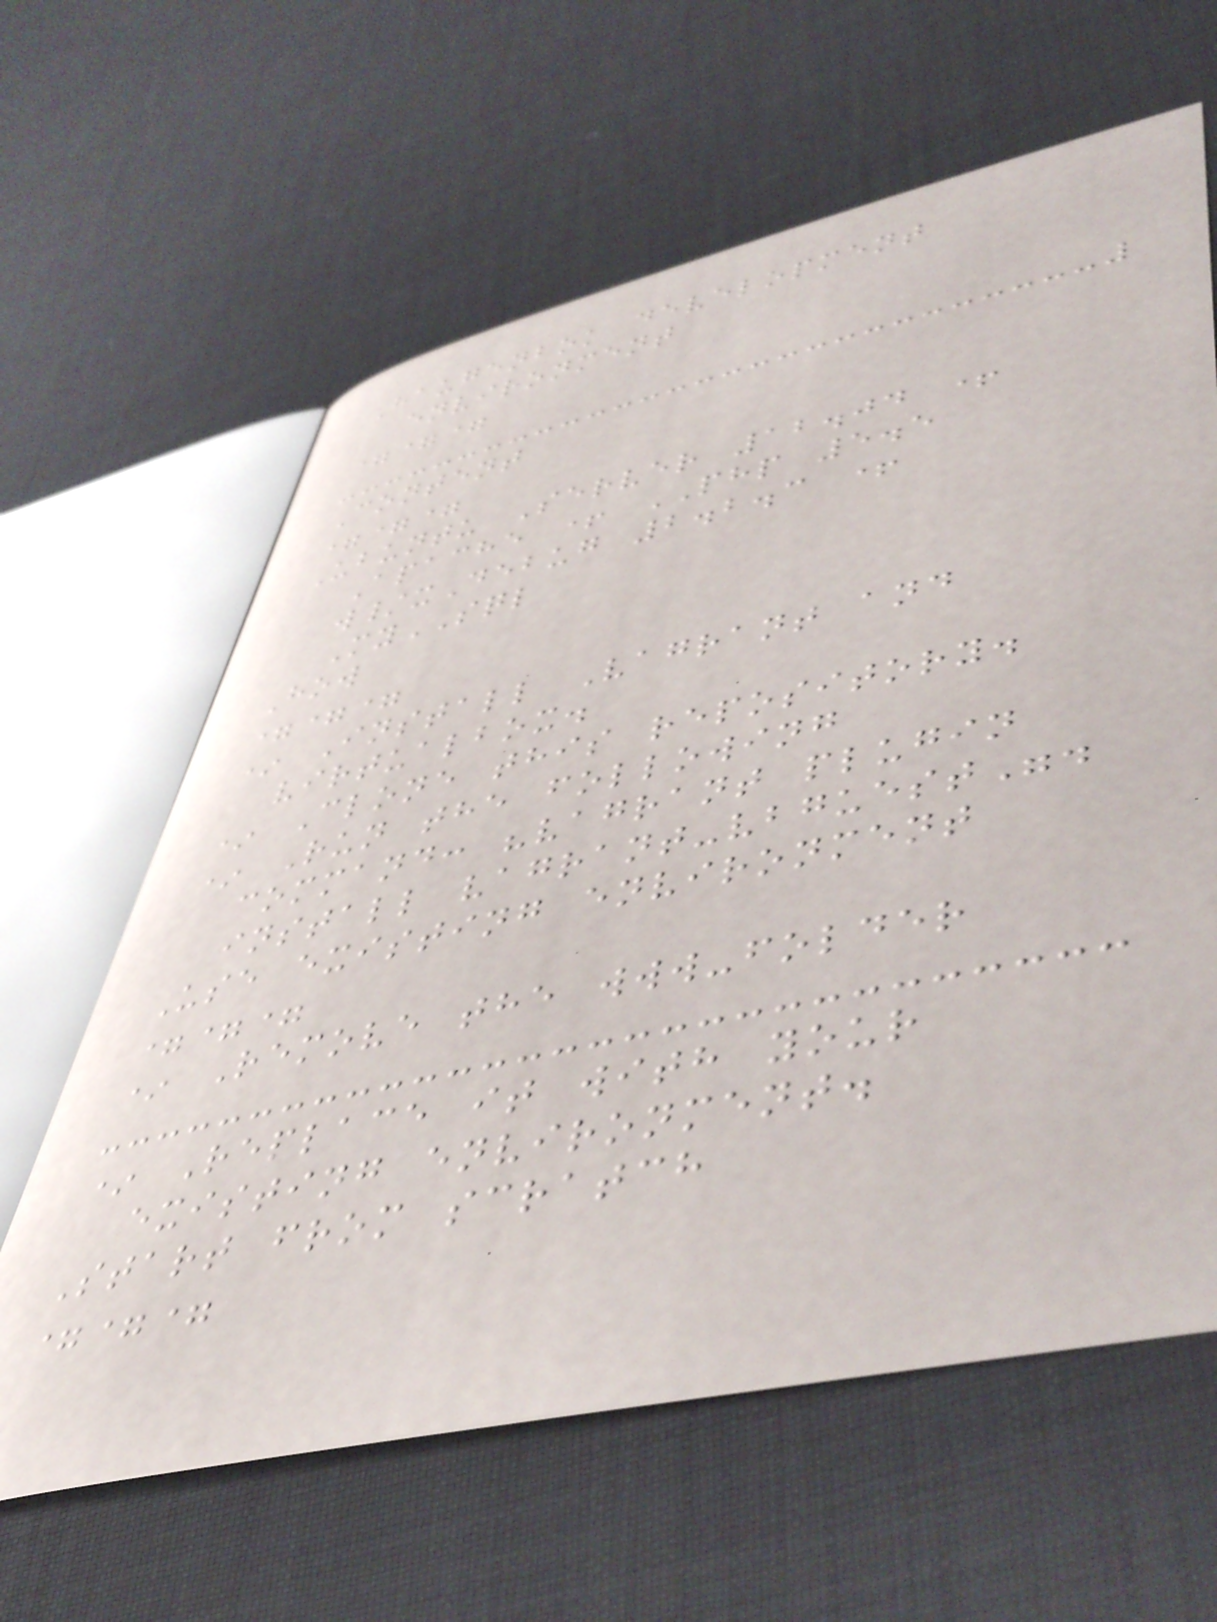Haugenbok development
environment
===
Content
===
Ubuntu Server 12.04 +
Apache + PHP 5.5
w/xDebug 2.2.3 +
MySQL
How
===
* Install Vagrant and
virtualbox.
* Clone this repository.
* Run the following
command: "vagrant plugin
install vagrant-vbguest".
Use existing environment
===
* Remove the www-folder
* Replace it with your
existing environment.
Start from scratch
===
